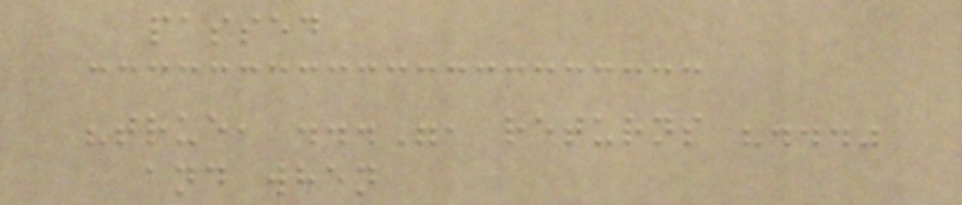passed
"true, ...", returns "..."
and when
